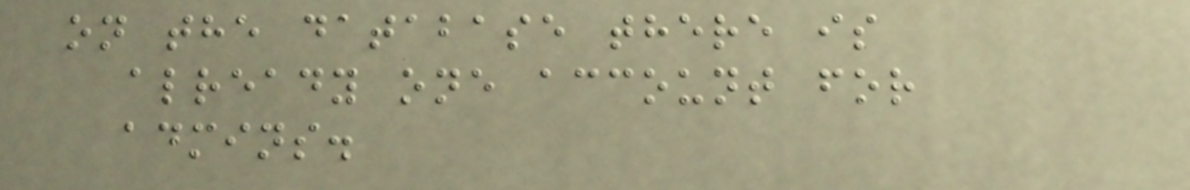on the database there is
already one account for
admins.
